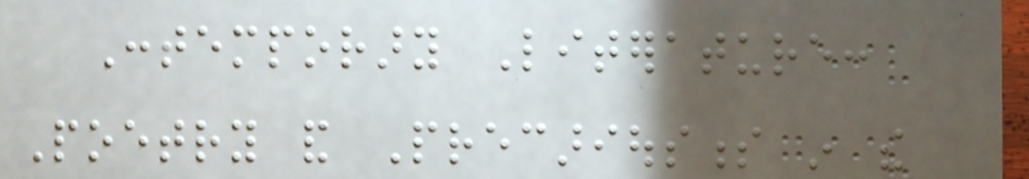Contemporary Literature:
Poetry and Precariousness in the
